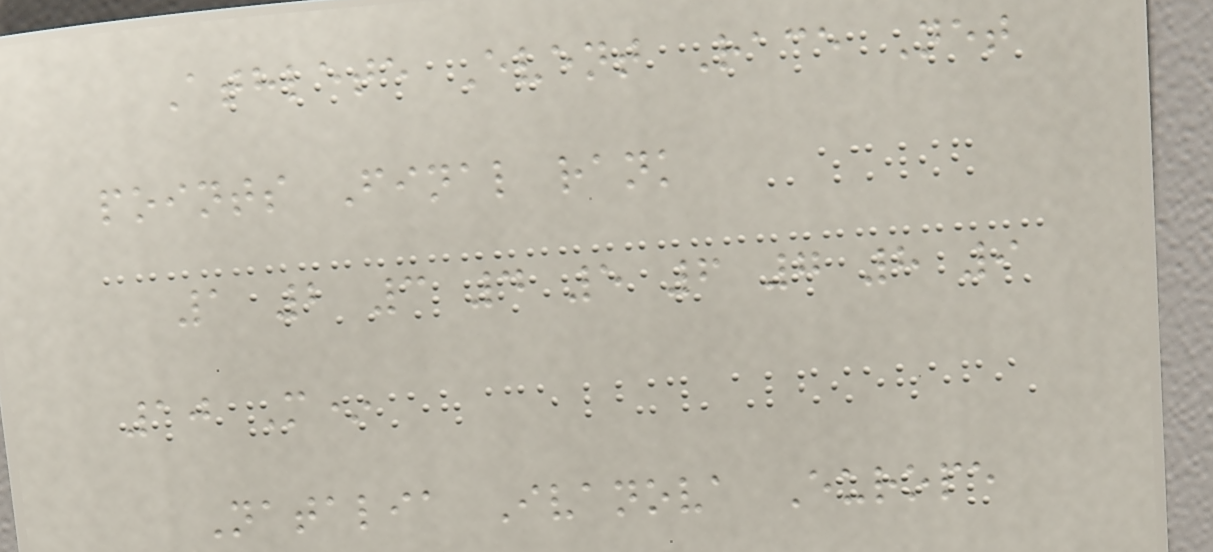Athlete Event Race Net
points Final rank
1 2 3 4 5 6 7 8 9
10 M*
Natalia Ivanova Europe
